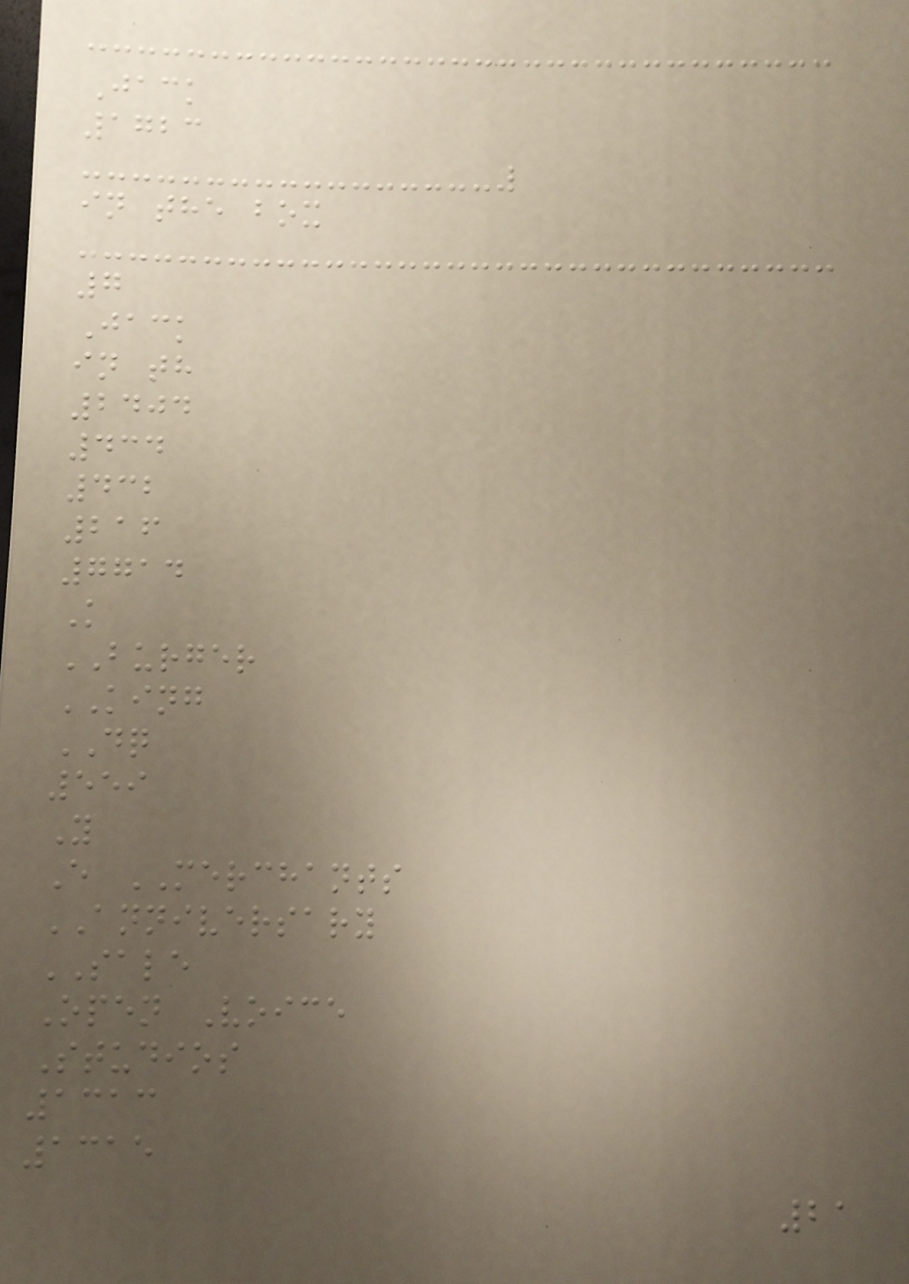Jack
1723
in the box
7
Jack
in th
2404
434
432
216
7714
K
BURGER
KING
DQ
559
Y
E MERCHANTS
ANNIVERSARY
SALE
Open Voice
Studios
1313
1315
21
